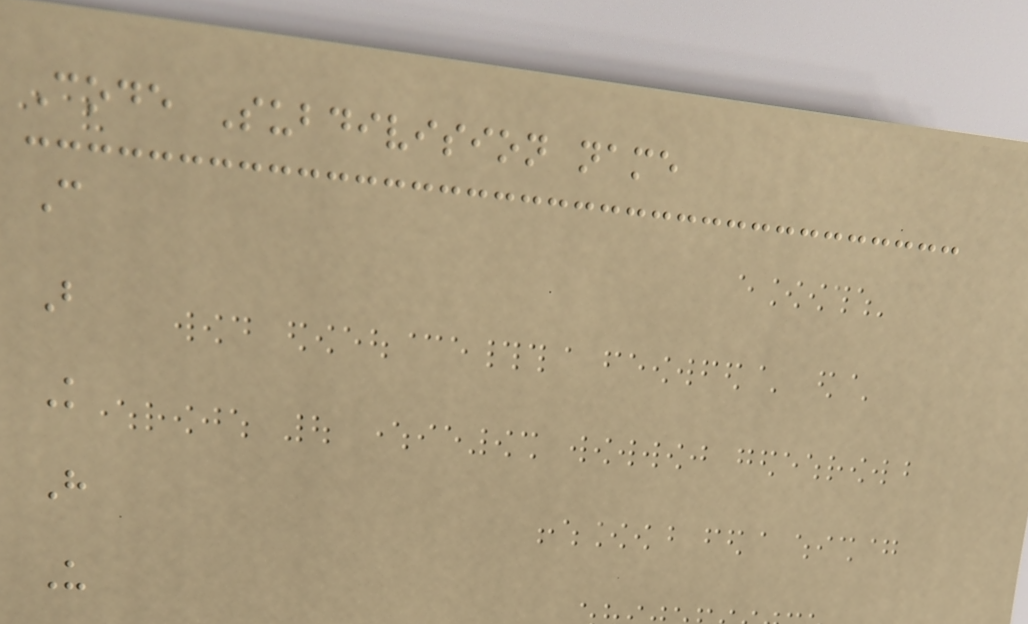Code Subdivision name
C
B
K
H
U
